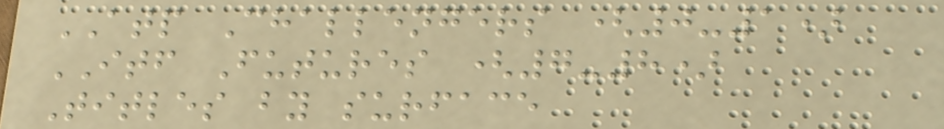ATP Challengers (0-1)
ITF Futures (7-8)
Titles by surface
